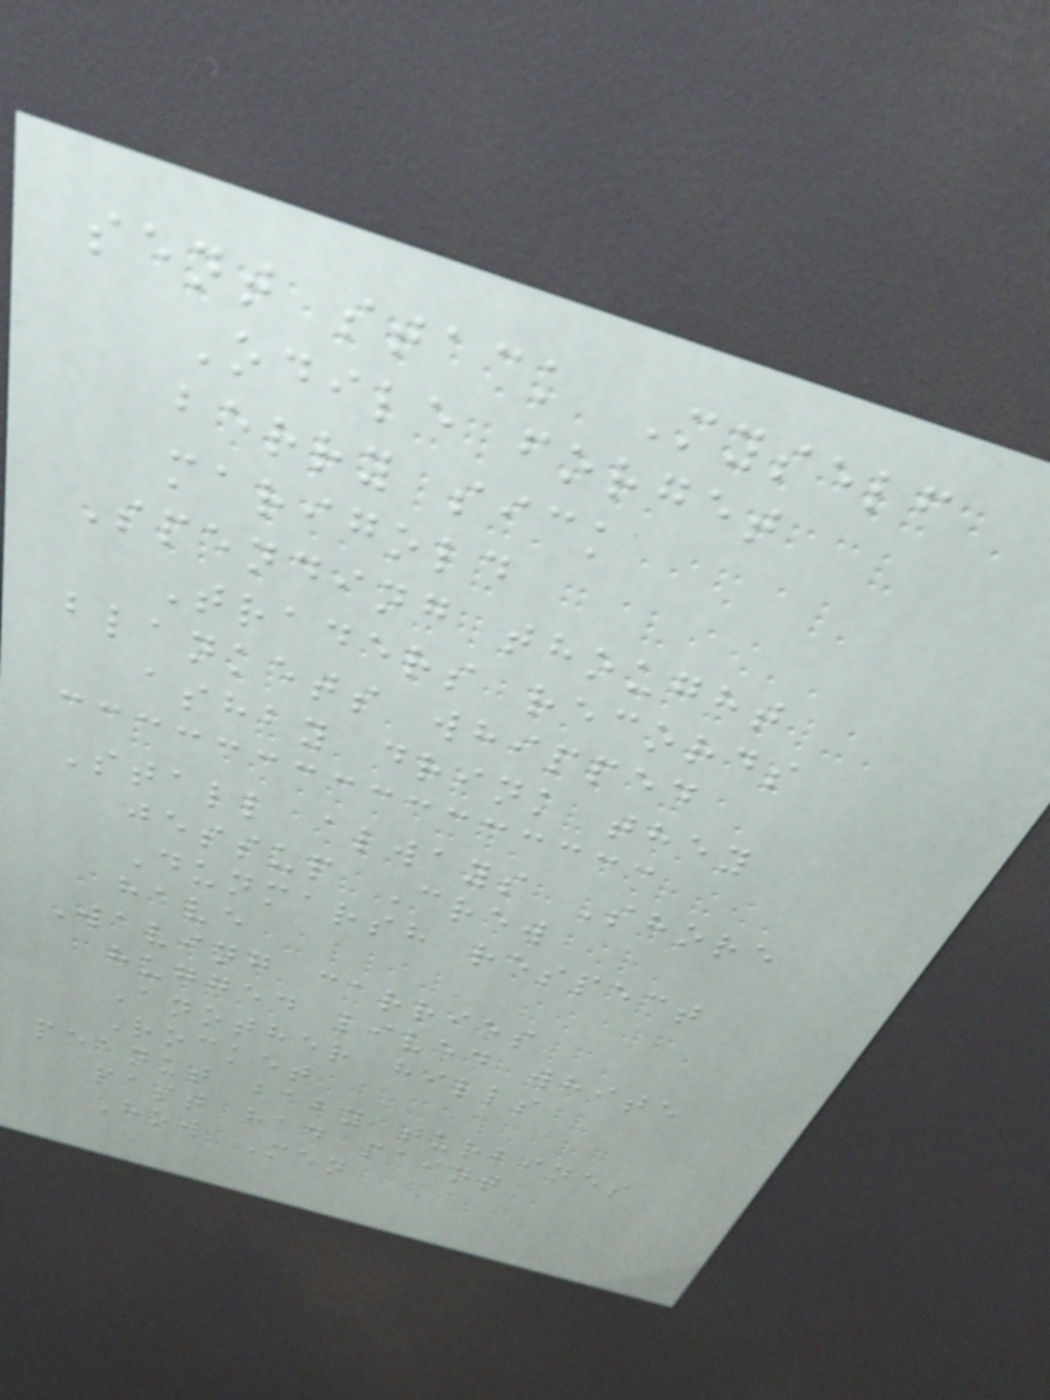sent stack Myself
Odile forget
berry sick
marigold
Spending thought
Traders records
blankets whipped
ashby drink they
Stall always Shore
jessup Crew
Dunmarsh respect
have
Waving carries
hugged lived white
Another hills
Rocket
peanut baby turbines
past had paint
How Men
